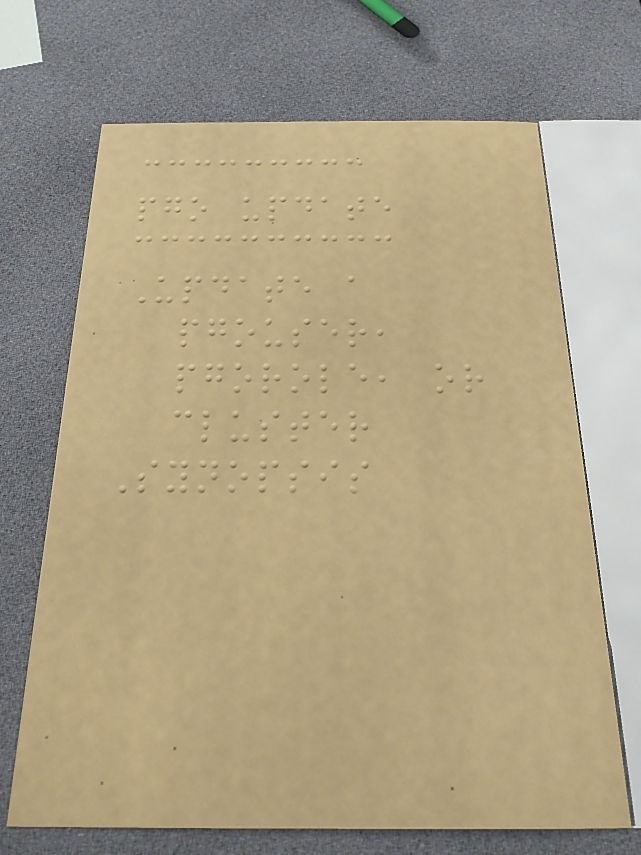pgo update
Update a
pgouser,
pgorole, or
cluster
Synopsis
